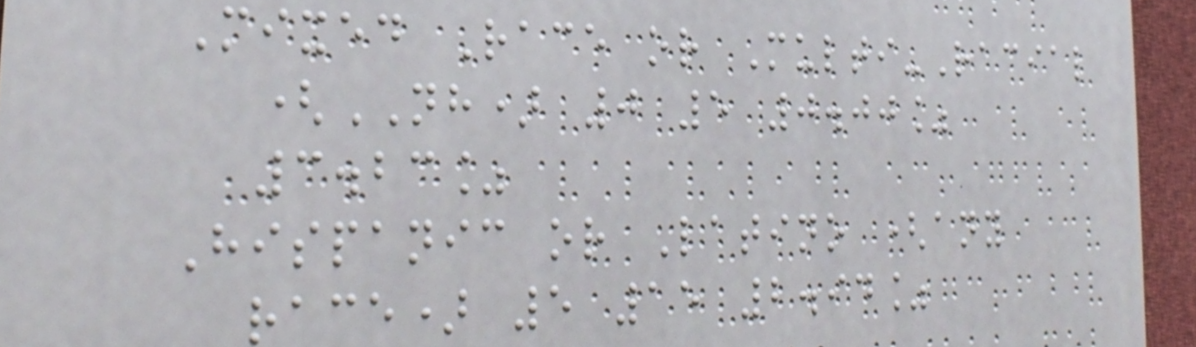Mixed Race or Multi-Racial
(NH) 0 5 0.00%
3.23%
Hispanic or Latino (any
race) 5 15 2.94%
